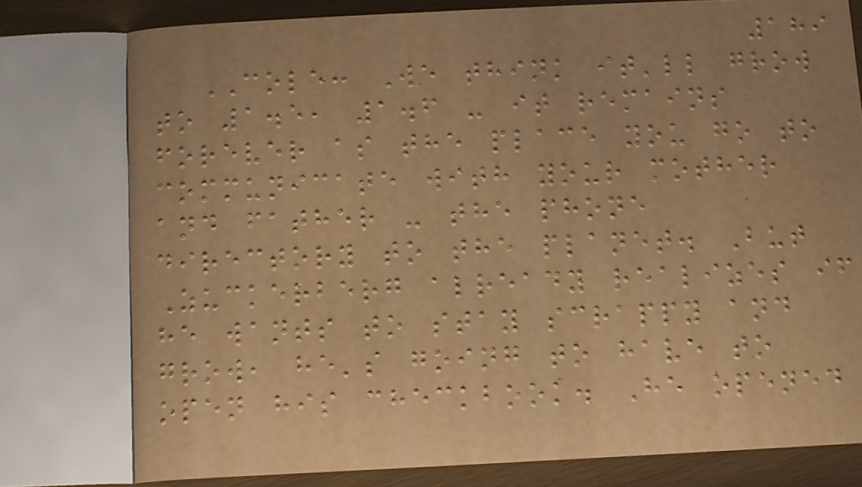189
COLE: We think it'll grow
to 1.5, 1.6 - it remains
forever as the place you go to
communicate with your mother
and father - the phone
directory to the planet. But
Zuckerberg already realizes if
he wants to stay scrappy and
grow, he's going to have to
open his checkbook. He opened
